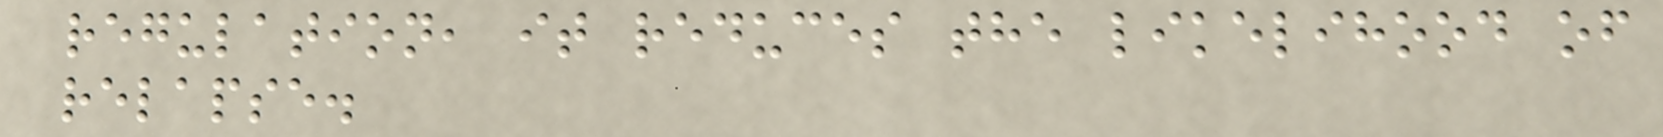regulation, it reduces the likelihood of
relapse.
